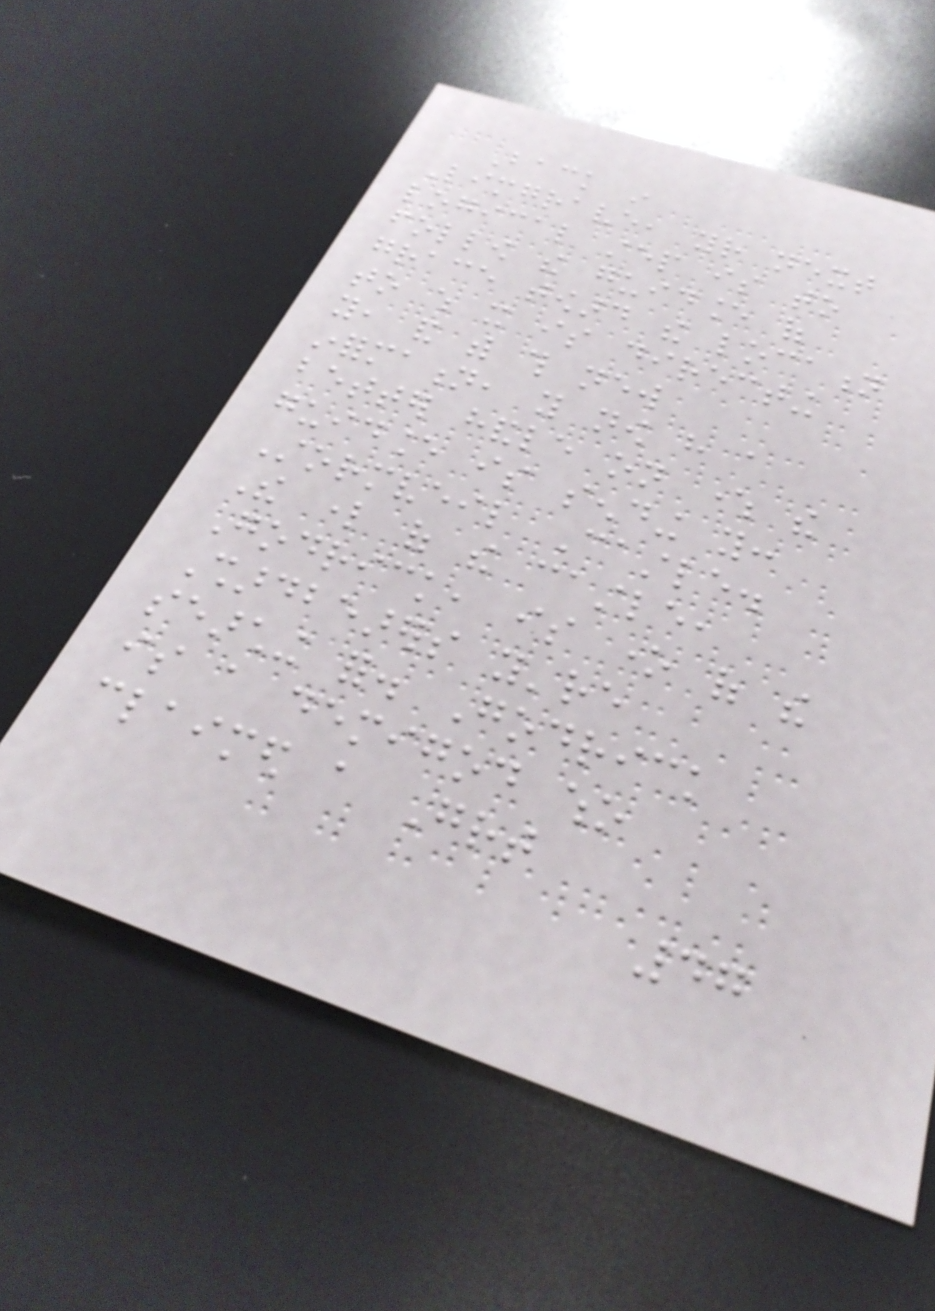Back in
Limgrave, your next
logical step is to
follow the guidance of
grace toward the location
to which it is directing
you, and with this new
information, you now have a
better handle on where the
guidance is sending you:
Stormveil Castle.
The lord of the castle,
Godrick, is one of the
Shardbearers you're
searching for. Godrick
is a demigod who
claimed a Great
47
